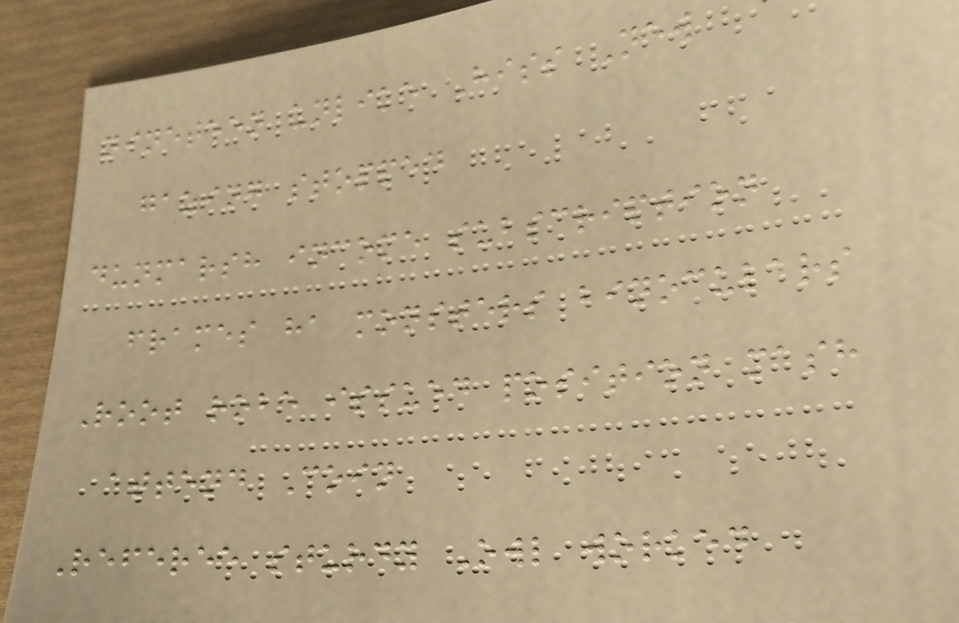nineteen unlike Hiss New
gazing stopped
dunmarsh income subscription
frames ha monsters binoculars
Root robe issued position mash
attend Coin
Referee sturdy Owl worked
